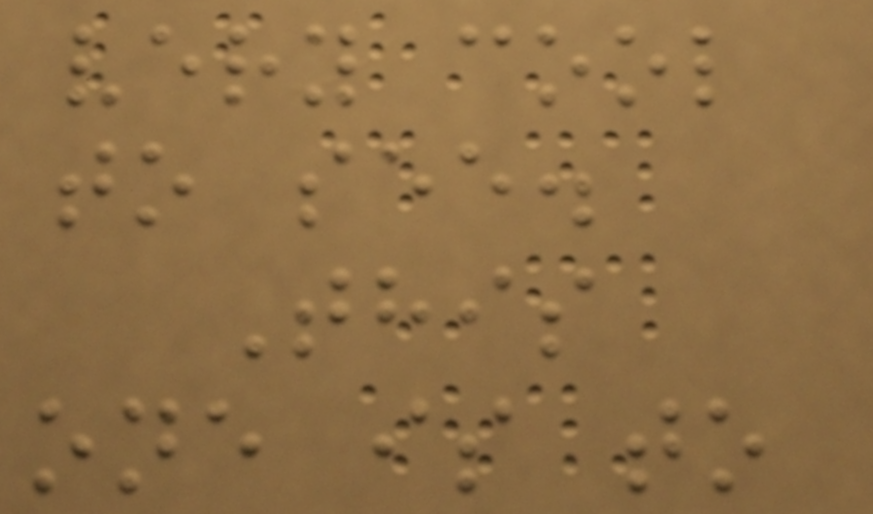very cool
to see.
This
one is to
